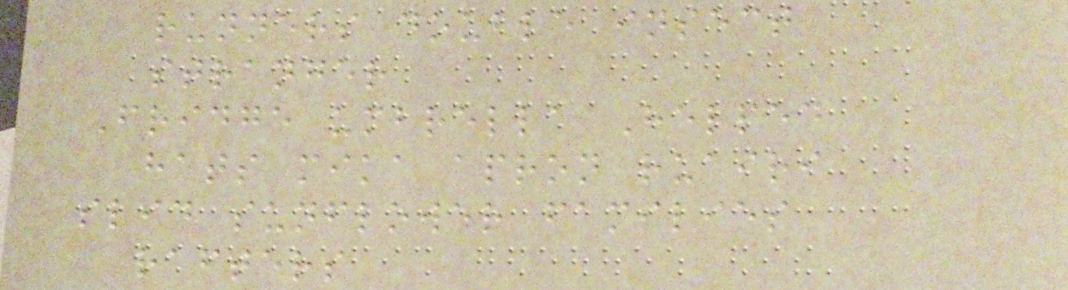runners double insect
stranger
Fridge umbrella Helped
hats mika apron ruairi
slid sunflower families
rafters
